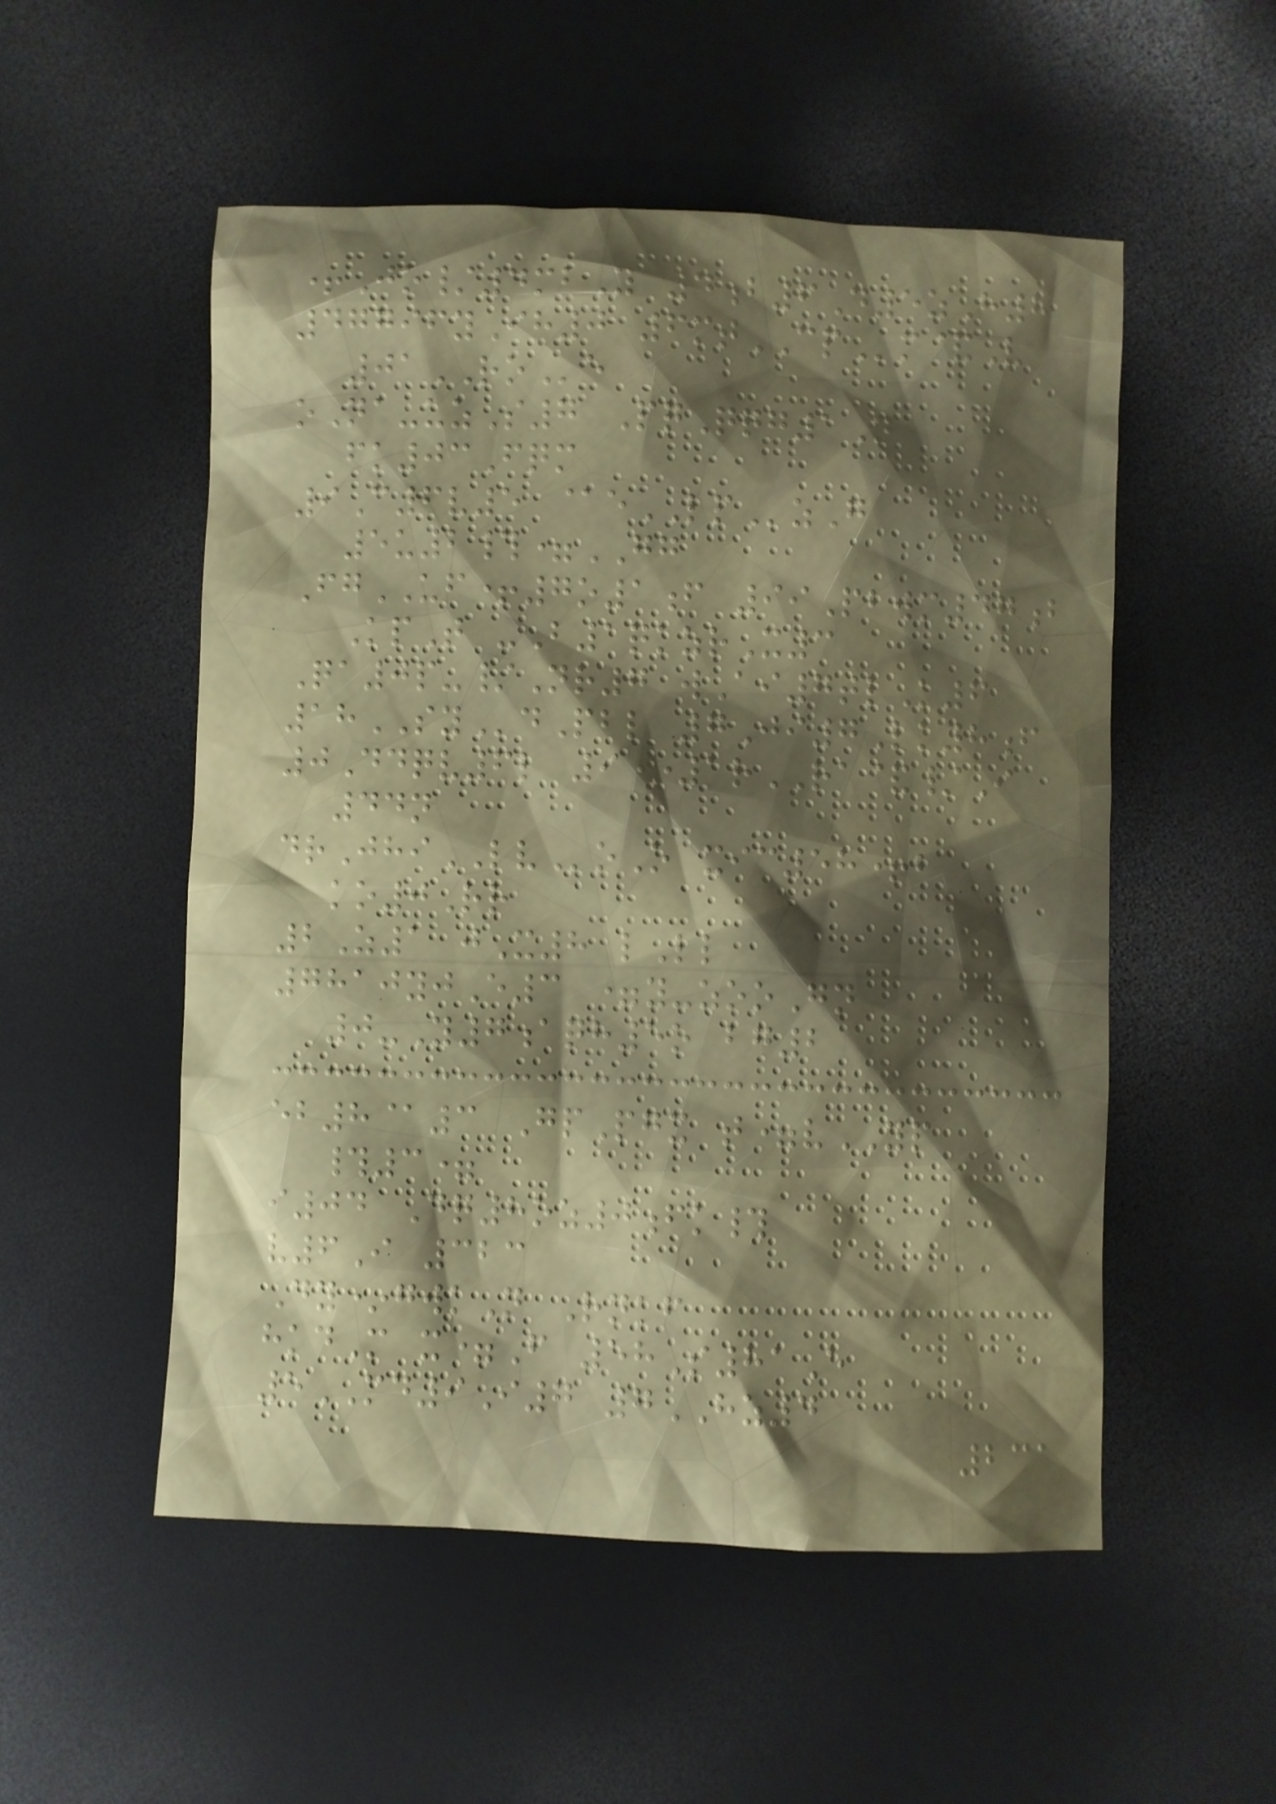+Jo/4mbY 4b6D5zH8
47796yIh0 6mtCPm&V
01ROe
oNa-uzS7 PqQqg1N
fk03Fqm
9C6v5 @eLPzG
5u2#=GG
FgUF+7o1f 99Pbwm47b
KpT -B1qkzrX3
Qa0p-/Nr7 wAi7tlK6
18SYdPbl 7Ji7Lk8f
0Ddqv6l 9*1rRA&/I
44n
drJhiLVoO xic58+b
ko0Rr
2Z1 jX8 lLl
7810yjE3 =y-zooGn
0-Y7aqh5o bg2
eb8@3 GpPgx t=vYP
#3=
i04 Dq8oz0fk#
v6I 323
Dy*gwkN Rnkf
hkdM x=F 58S81E
5MD9I7 7HZ4
231
